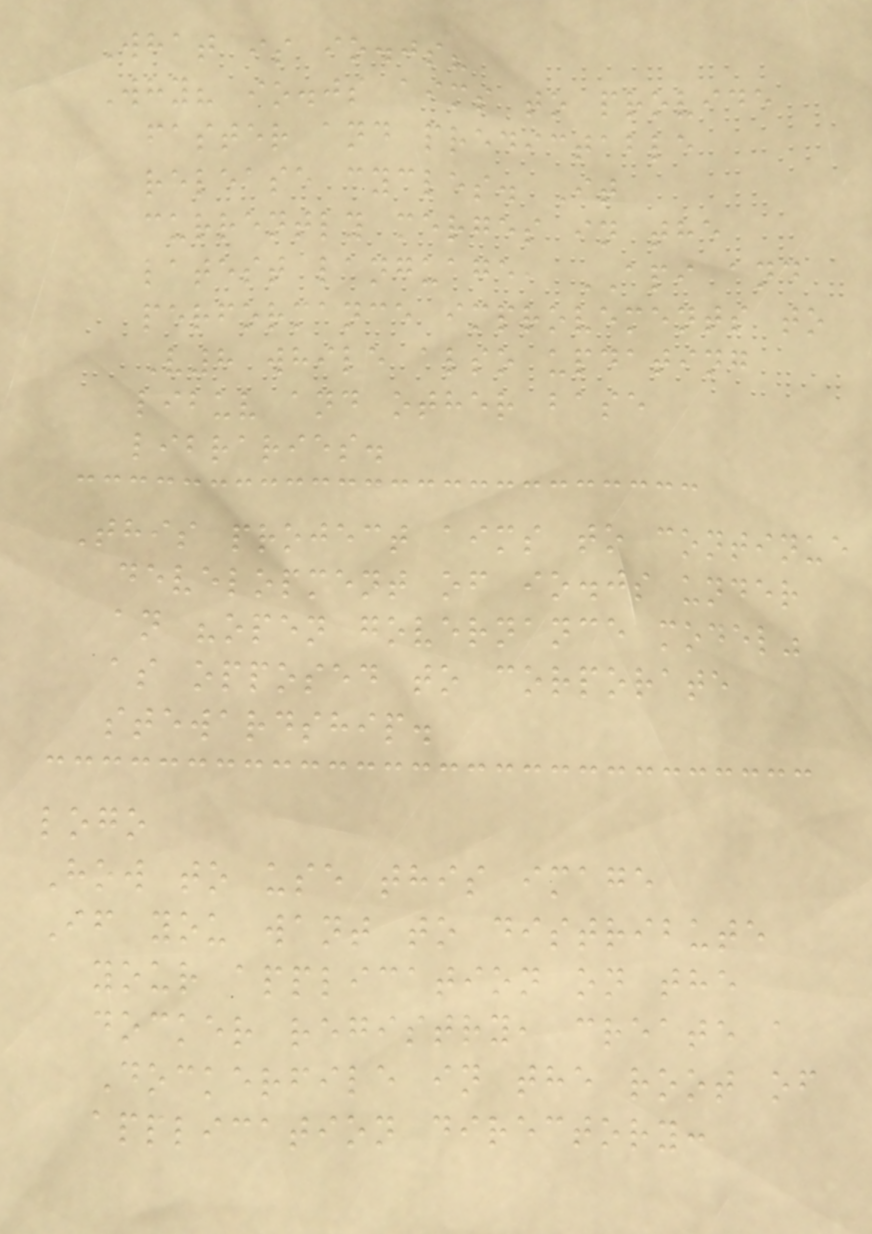What is io.js?
Why? io.js aims to provide
faster and predictable
release cycles. It
currently merges in the
latest language, API and
performance improvements to
V8 while also updating
libuv and other base
libraries.
This project aims to continue
development of io.js under
an "open governance model"
as opposed to corporate
stewardship.
logo
How to use this image
If you want to distribute
your application on the
docker registry, create a
Dockerfile in the root of
application directory:
